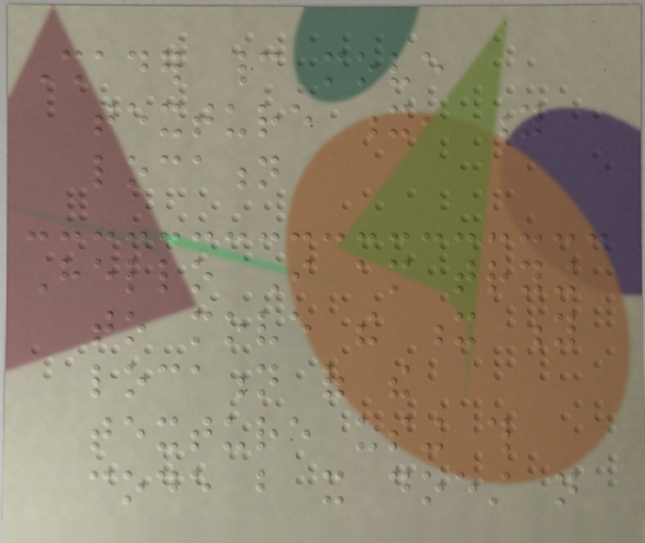Shader cannot move
texture x, y
location
Hello I am trying
to move the x y
location of the
texture using this
code but it doest not
